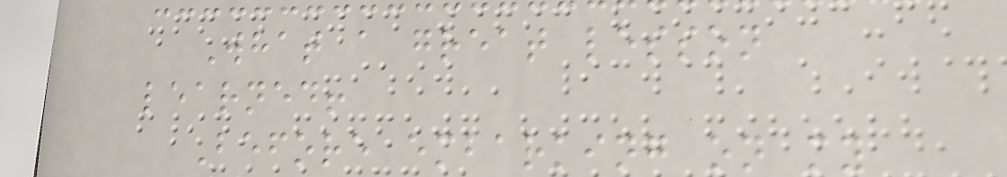What a great lesson
learned!
Before embarking on my
